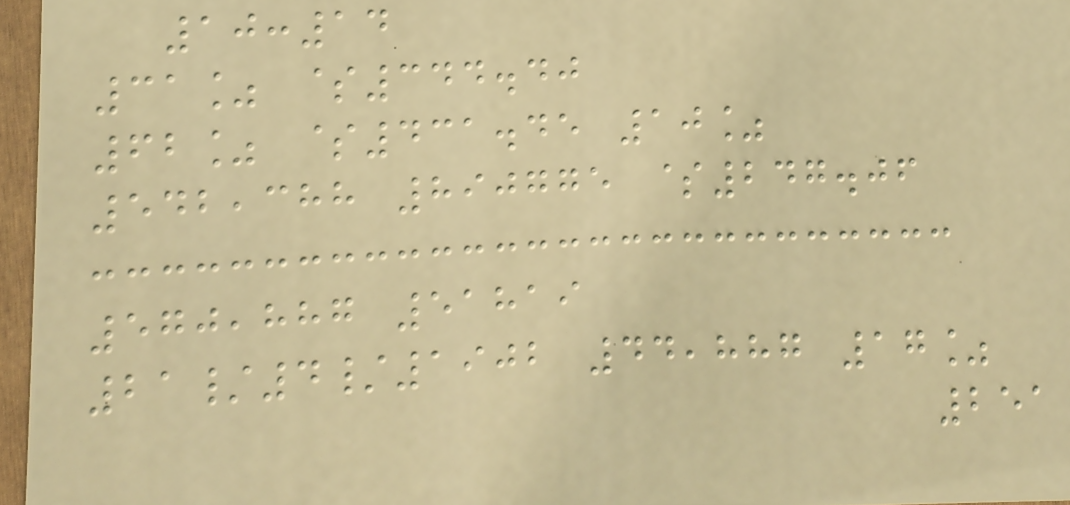10:14
31% $344.40
62% $431.45 10%
542,388 890775 $247.06
570,887 51819
21/4/1902 44,887 17%
251
